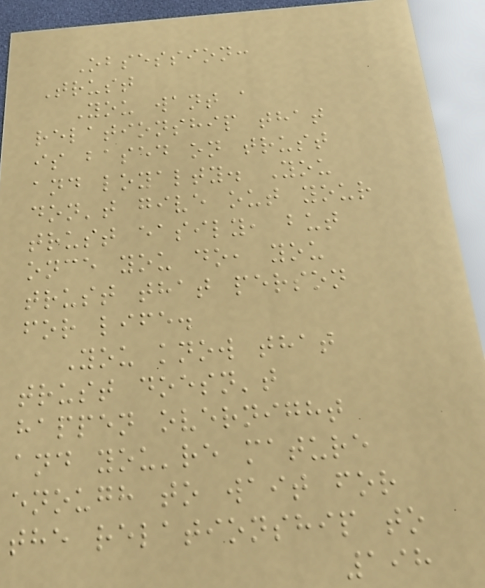Obsession:
Trust
You want a
relationship that
is based on trust
and loyalty. You
don't give out your
trust easily, but
once you do, you
trust that person
for life.
You know that
trust doesn't
happen overnight
and you're mature
enough to wait for
the relationship to
198
